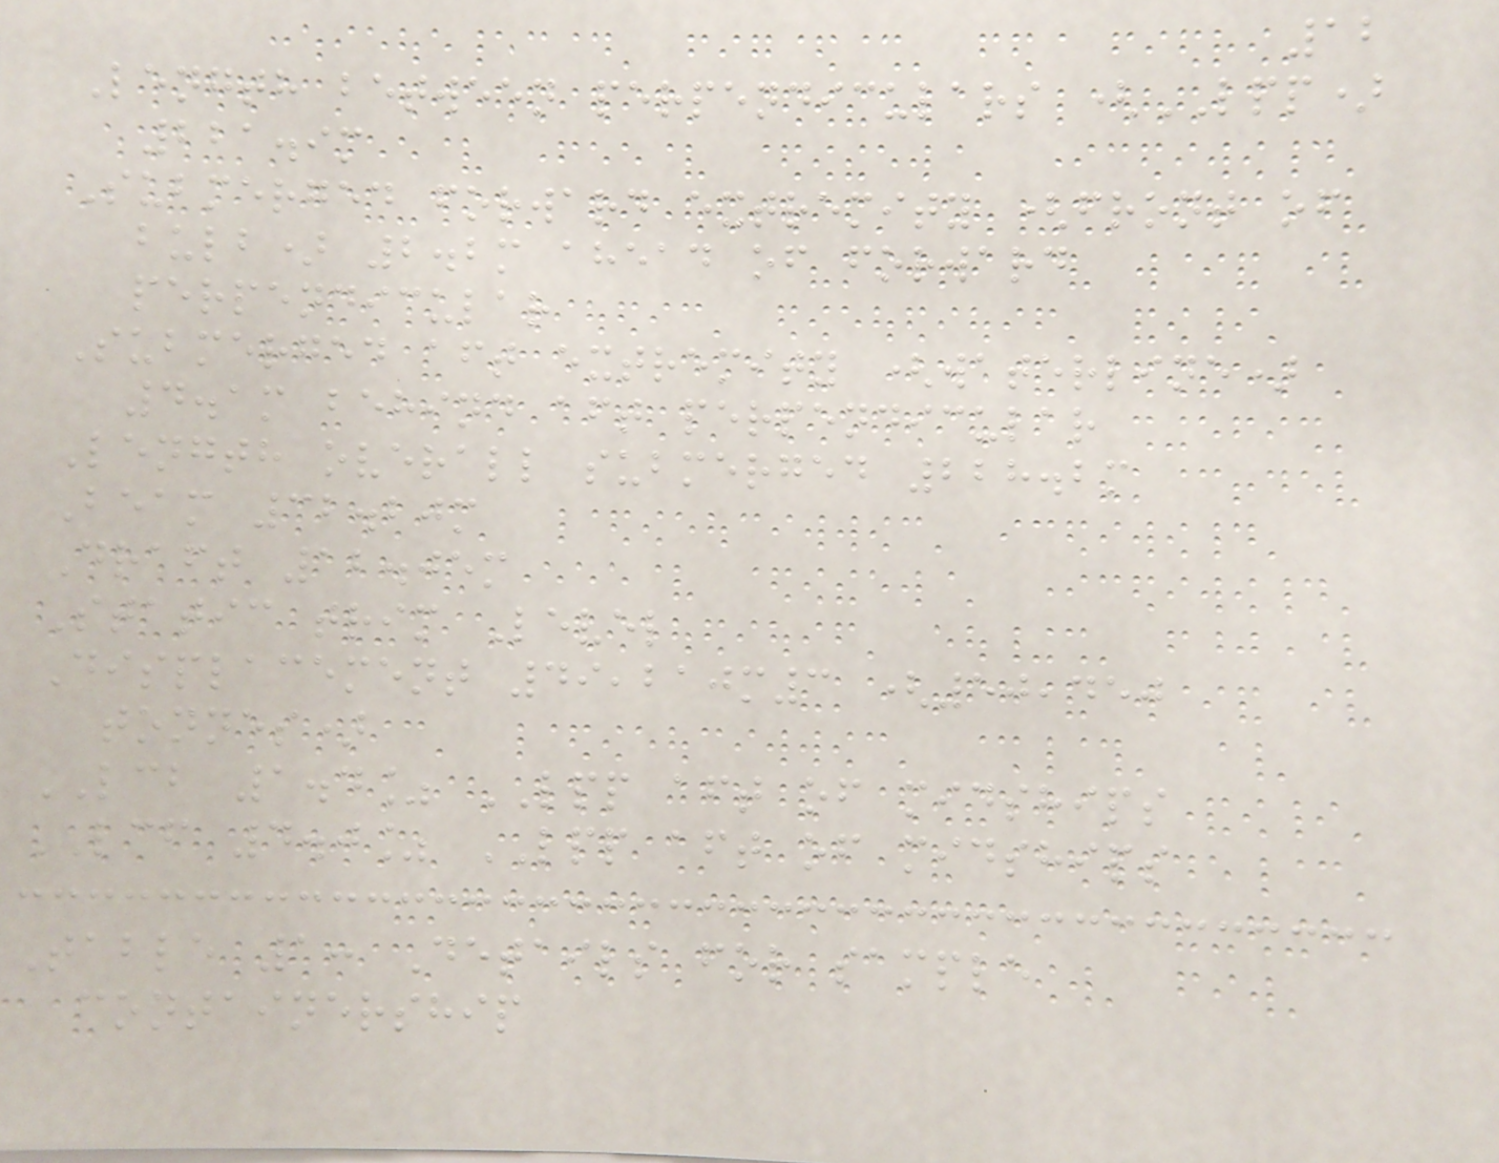12
Length between perpendiculars (LPP)
221.9m
Submerged forward extremity (front of
bulb) 2.2m ahead of forward
perpendicular
Submerged aft extremity (waterline)
4.1m behind aft perpendicular
Length overall submerged 228.2m
Beam 32.20m
Draft 12.05m
Static trim Level
Displacement 49,210m3 (50,450
tonnes)
LCB 1.4% LPP aft of midships
LCF 4.0% LPP aft of midships
Table 1: Details for sample
containership
